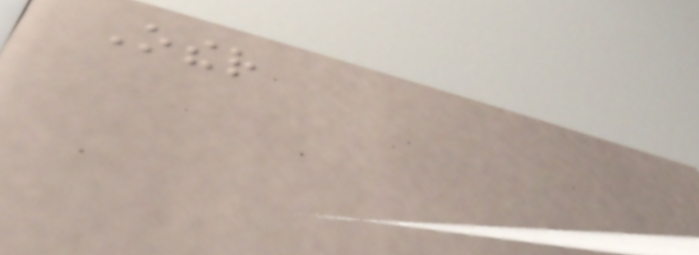Other
